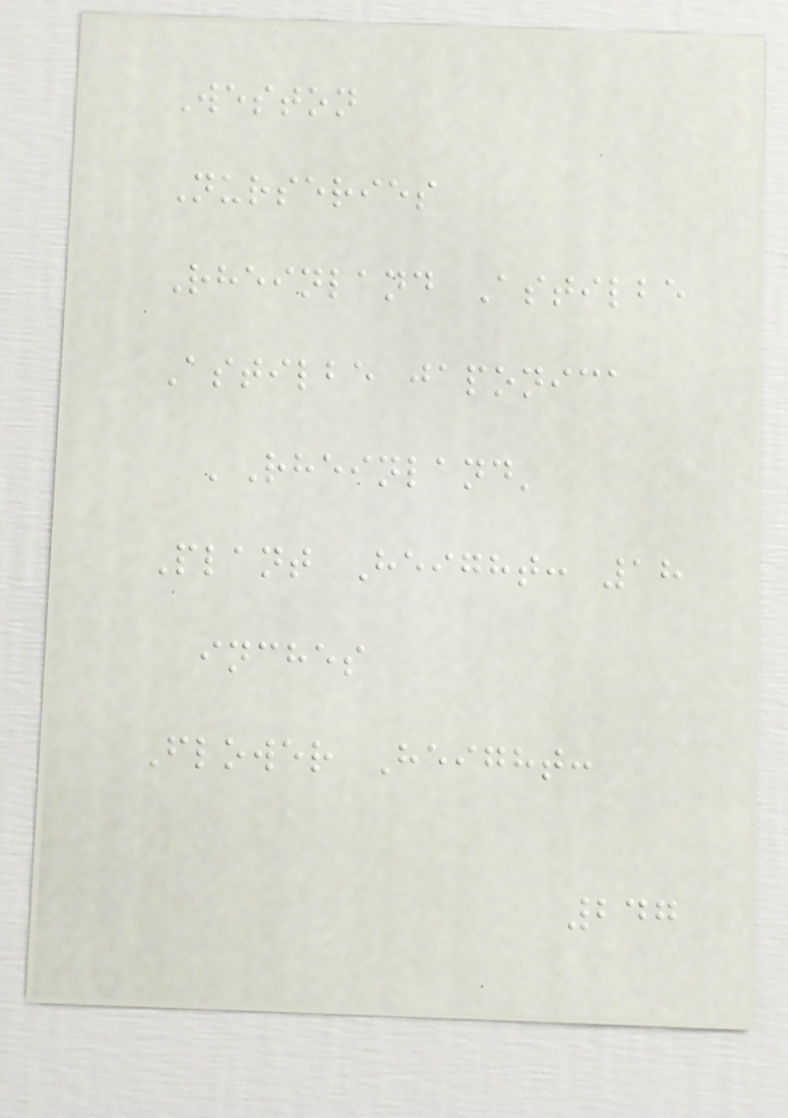Weston
Nurseries
Rheinland Astilbe
Astilbe japonica
'Rheinland'
Plant Height: 18
inches
Flower Height:
247
